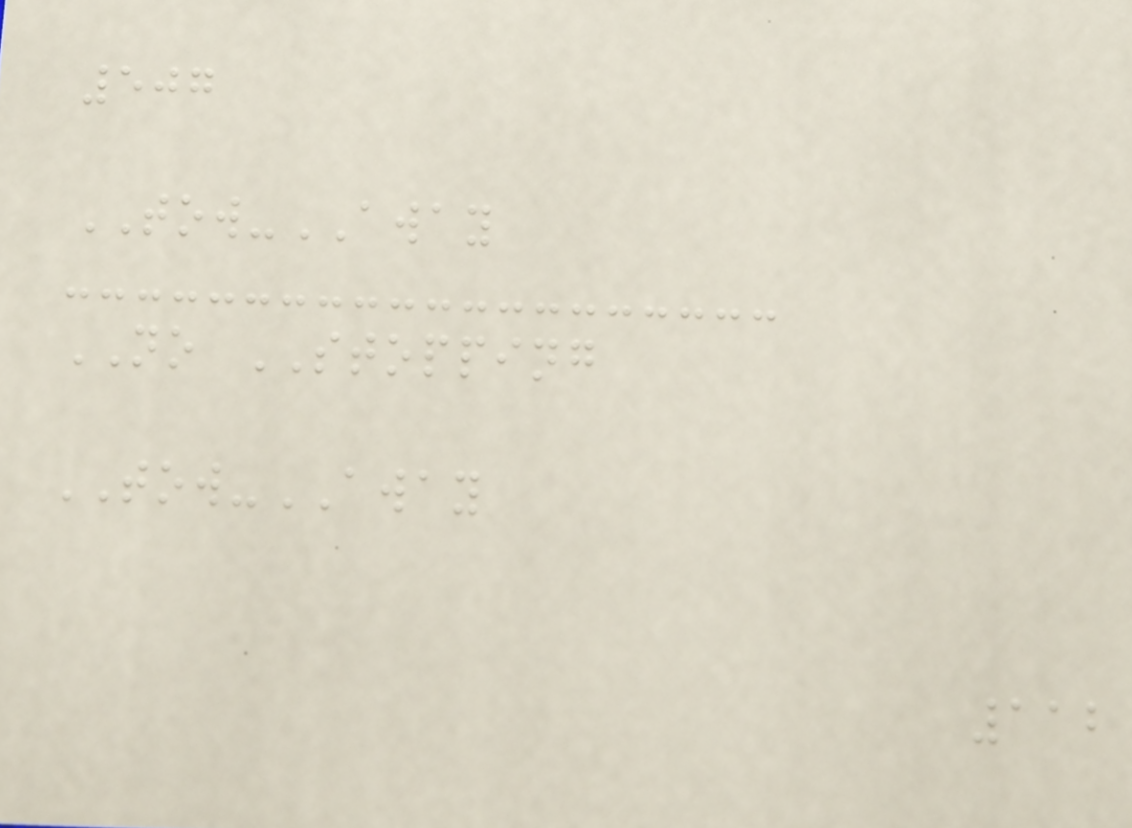507
TOW-AWAY
NO STOPPING
TOW-AWAY
112
